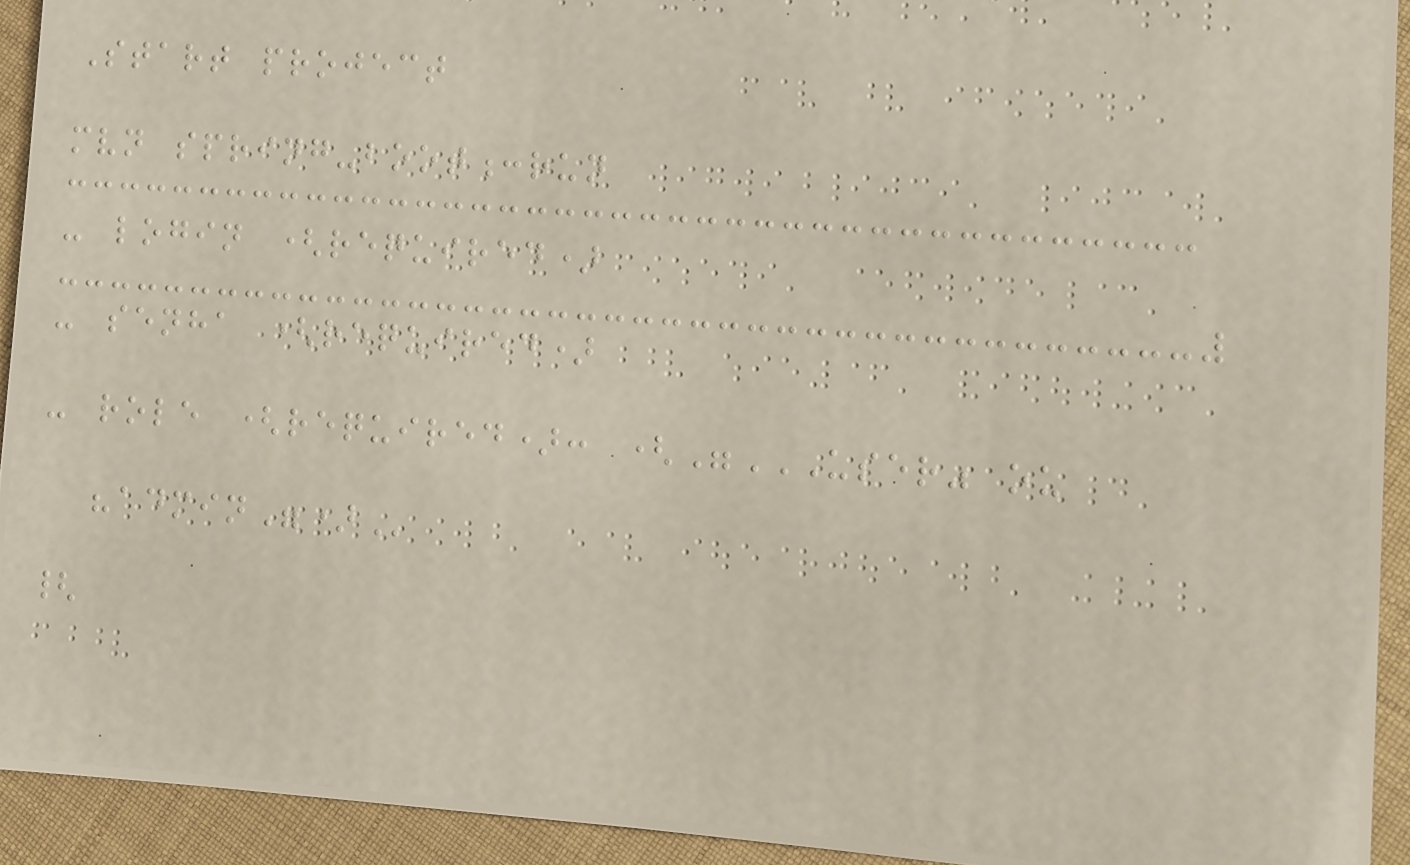Start project
mvn spring-boot:run
- login (required)
- senha (required)
- role (required): ("USER" OU
"ADMIN")
{
